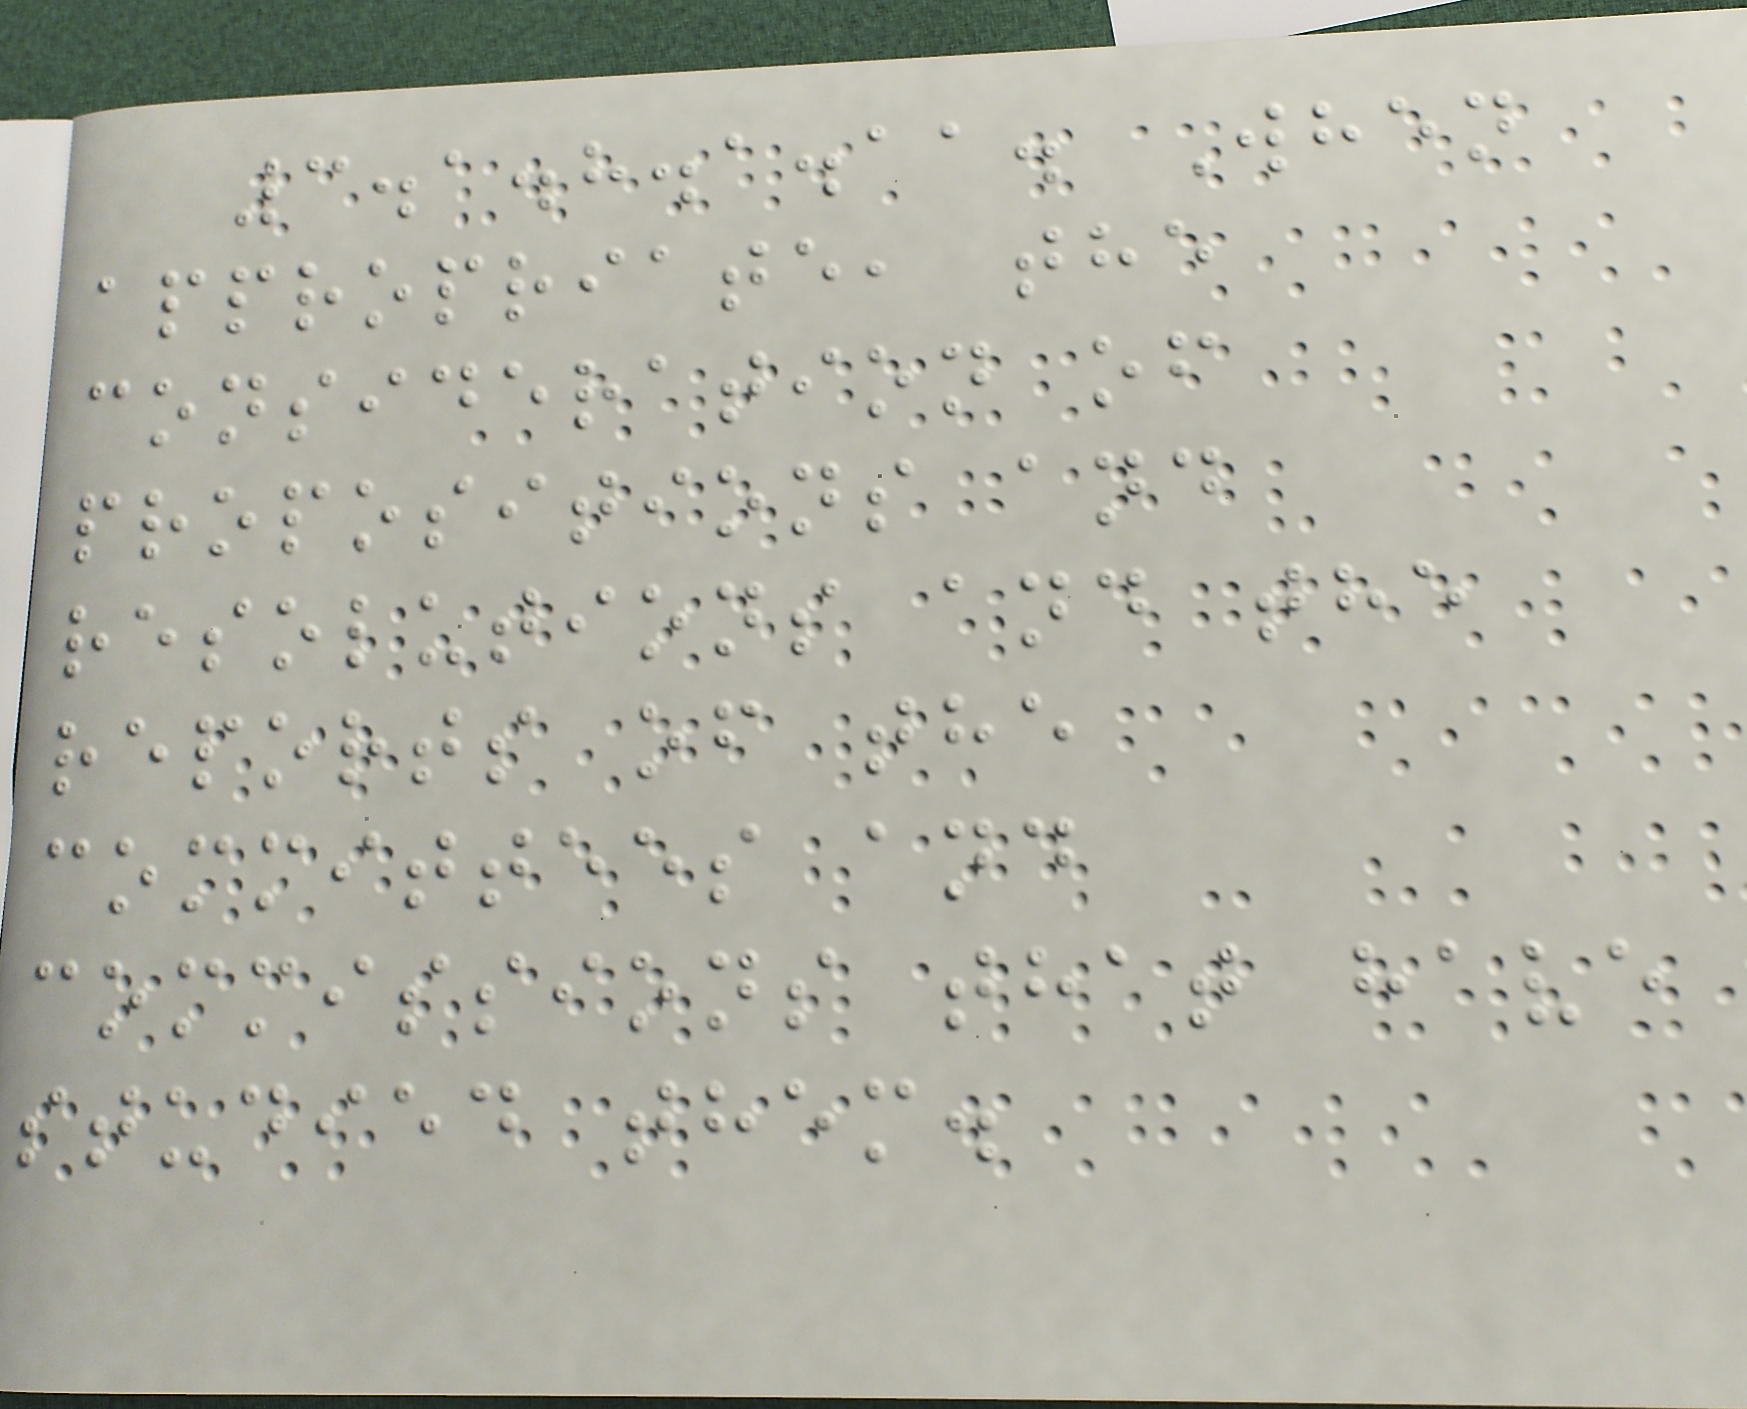3.1.8.1.11. When
appropriate, the
consideration of
propositions and
resolutions and the
reports of the
committees and
commissions that have
studied them.
